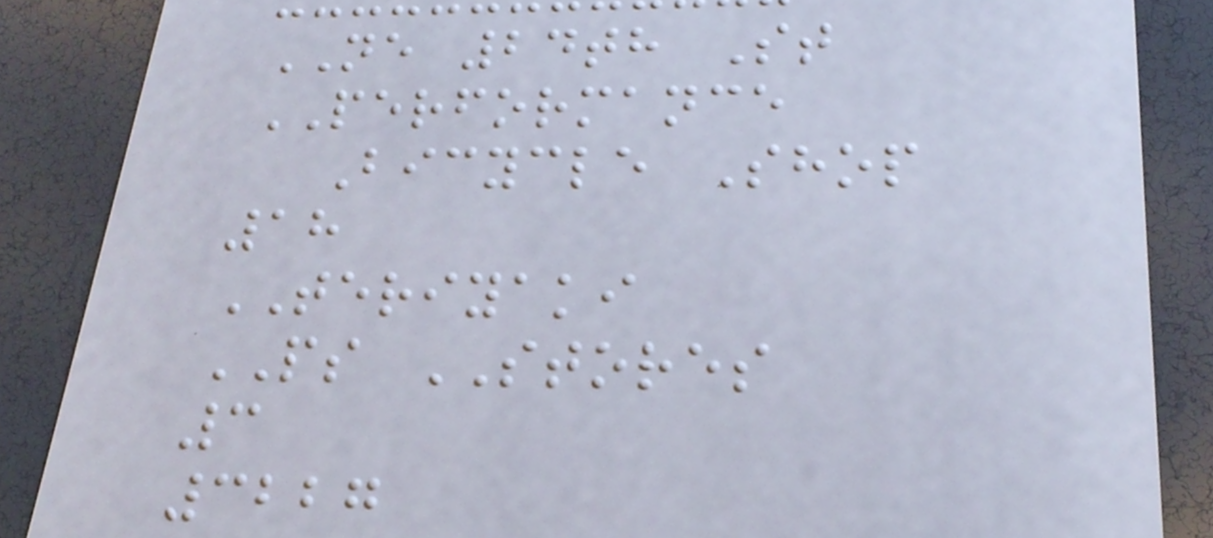NE 24th St
PERFORMANCE
Bicycle Shop
18
TERIYAKI
PS STORES
3
3227
